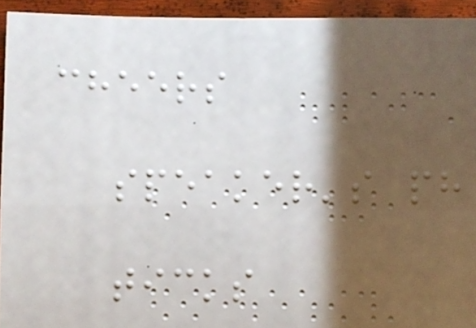cheers
speaker's ph
ticks
